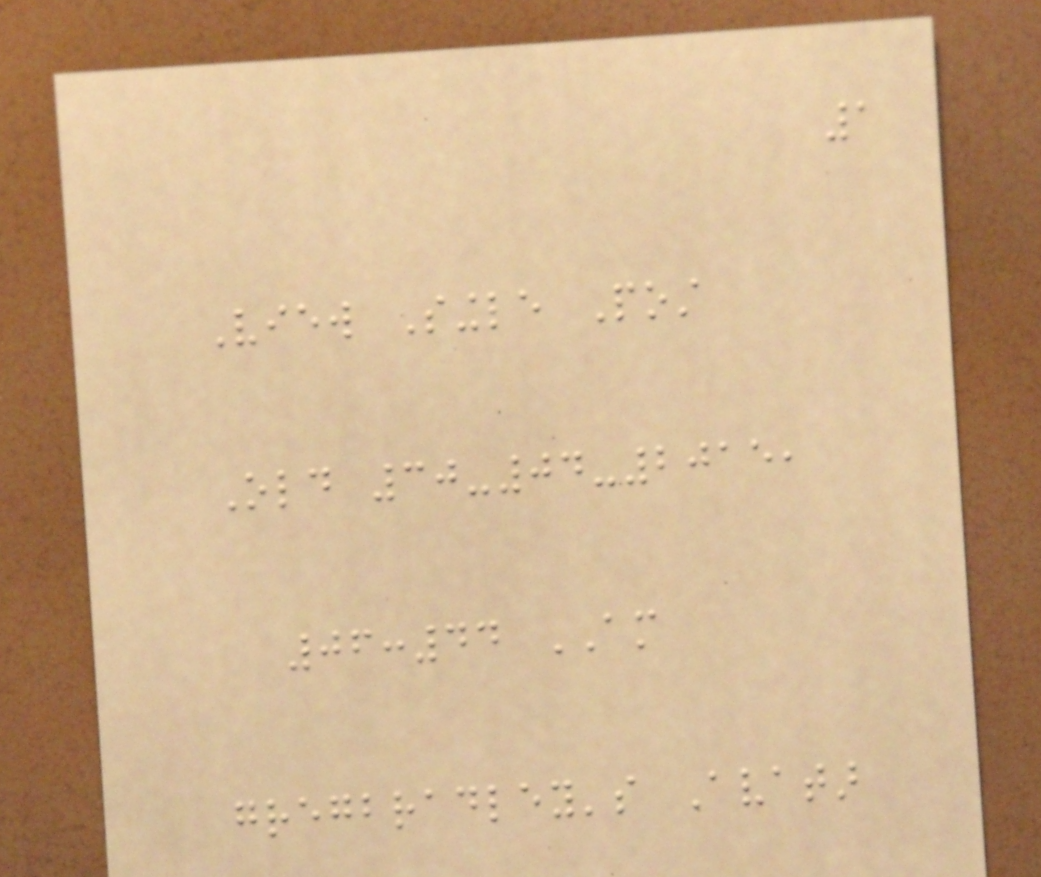1
View Single Post
Old 30-04-2015,
06:44 AM
gregbradley's Avatar
